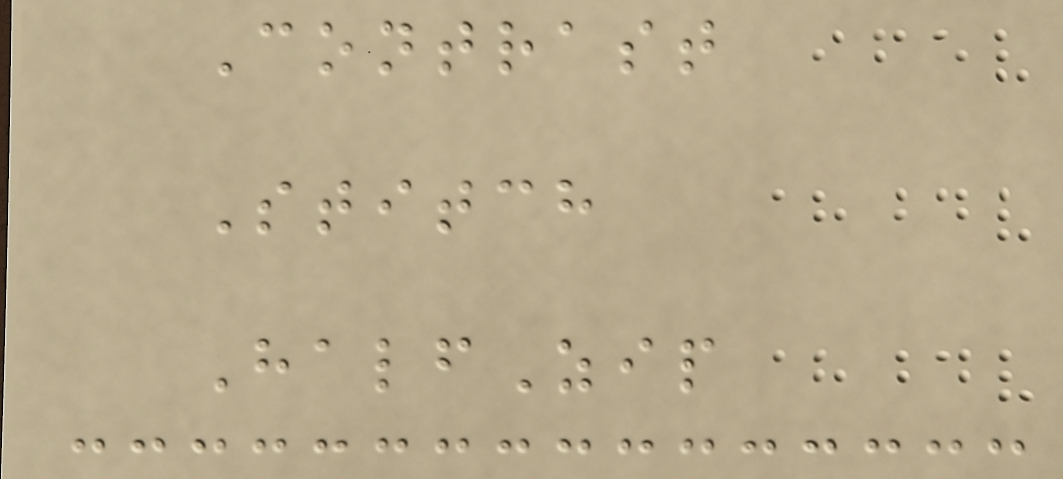Contrast
Stitch
HalfZip
